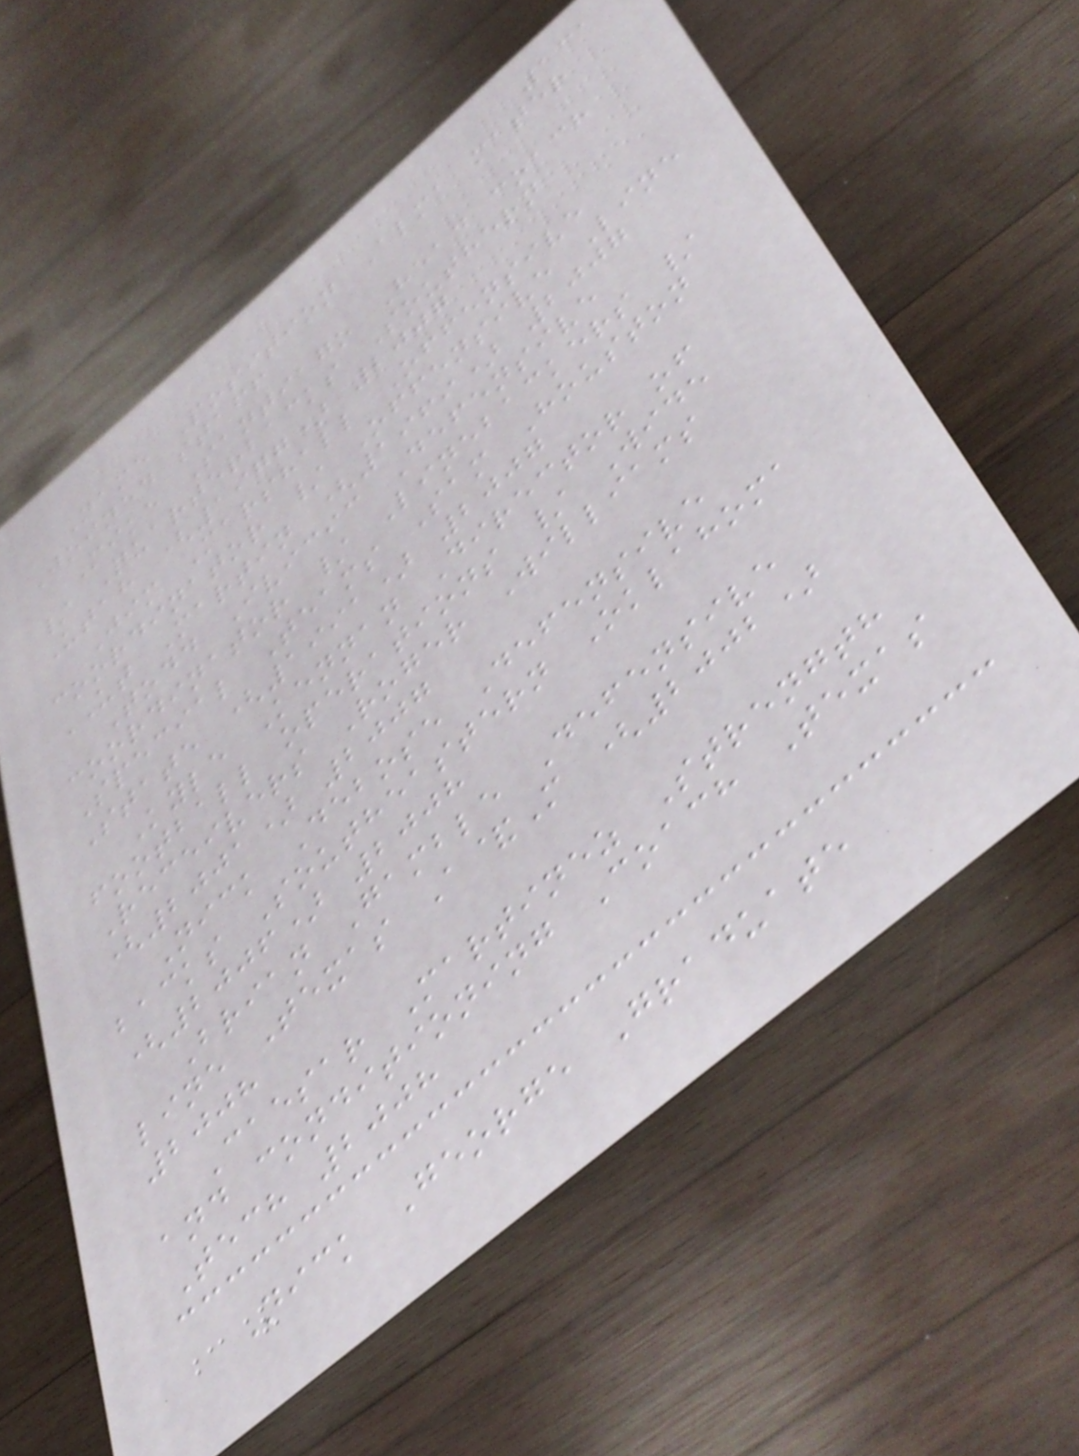131
Name Position Alma mater
Joined staff
Mike Santiago Head coach
/ Quarterbacks Southern
Utah (1977) 2007
Jim Marshall Offensive
coordinator / Offensive Line
UT Martin (1969) 2007
Todd Ivicic Defensive
coordinator / Linebackers /
Special Teams Sam Houston
State (1991) 2007
Kyle Kennan Director of
football operations / Wide
Receivers Roger Williams
(2001) 2007
Nick Debose Defensive
backs Southeastern Oklahoma
(2006) 2008
Brian Gamble Defensive
line Texas A&M (2002)
2008
Caesar Martinez Strength
and conditioning Coach Texas
Tech 2008
Nick George Graduate
